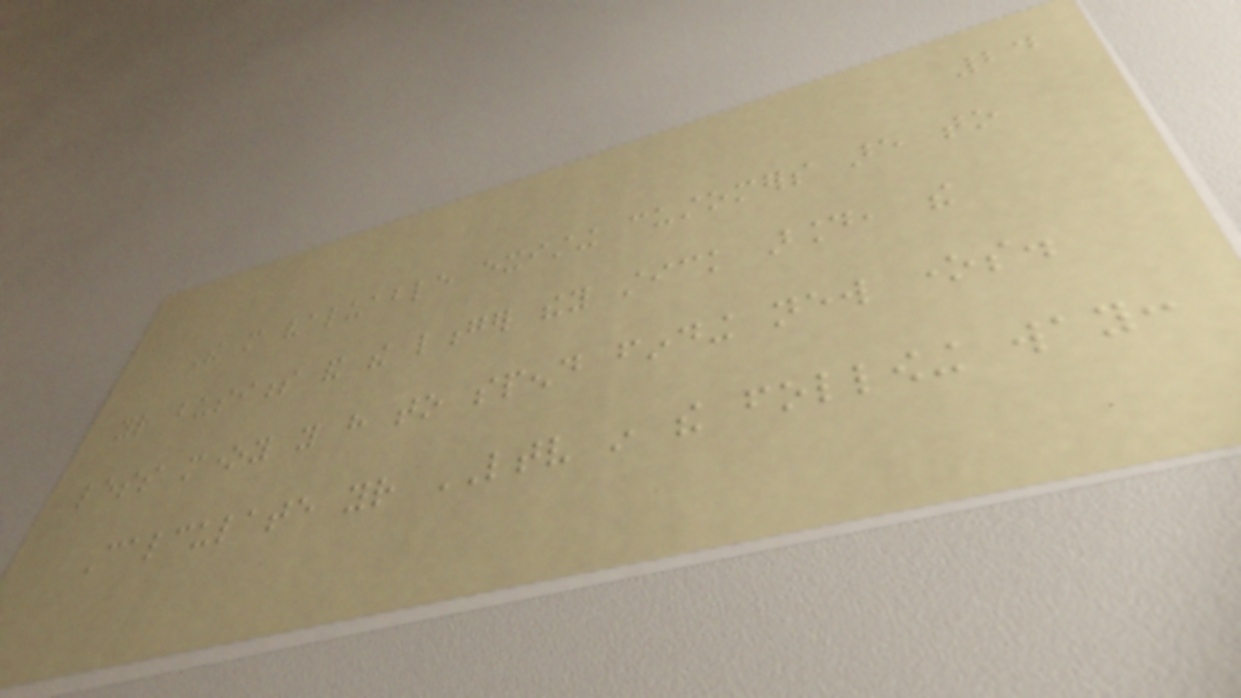24
The more valuable existing customers are to
your business and the longer they stick around, the
less money you have to spend finding new ones.
Calculate your LTV in the following way:
